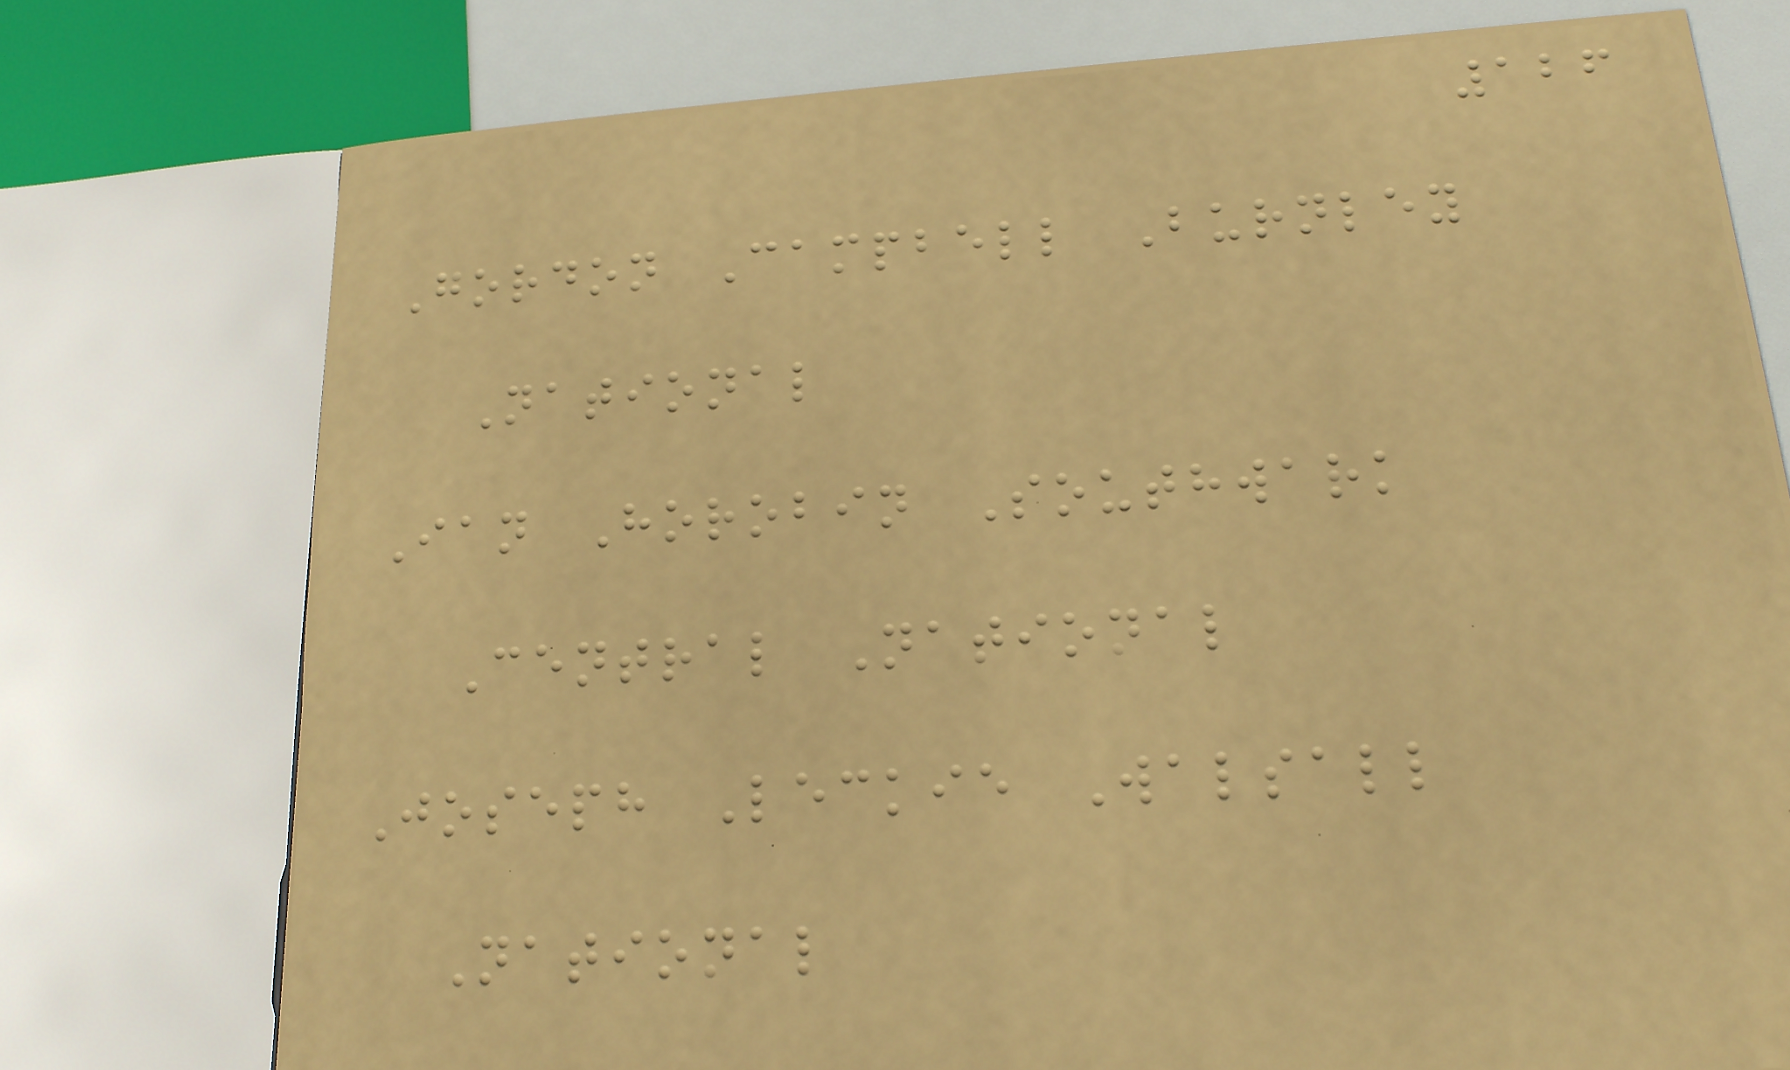126
Gordon Campbell Burnley
National
Ian Horobin Southwark
Central National
Joseph Leckie Walsall
National
